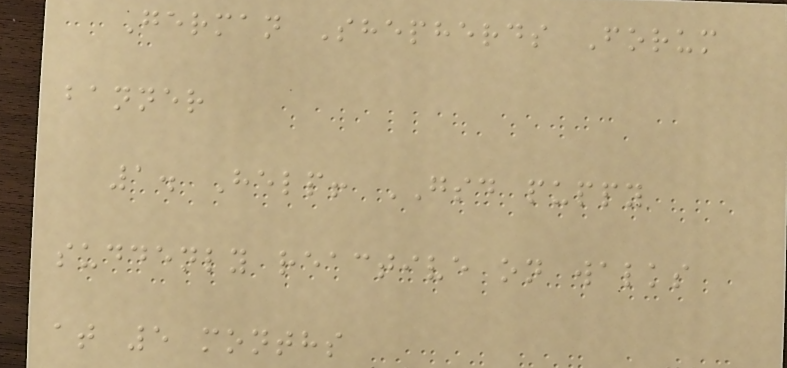German Shepherds Forum
banner
1. Help! GSD puppy
suddenly reactive on walks
at 5 months
